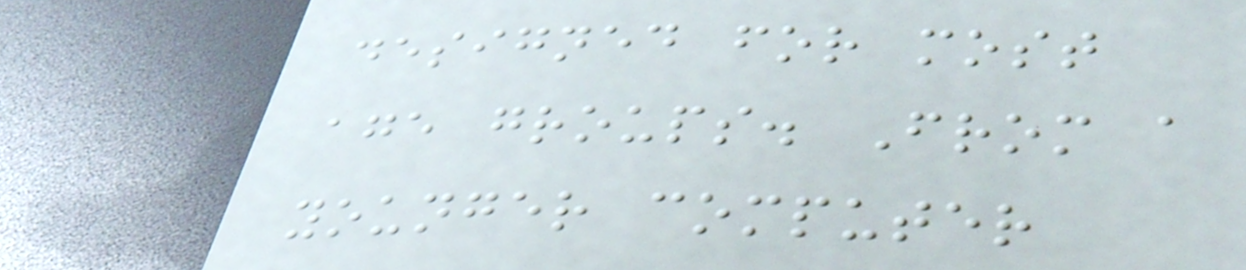designed for most
age groups. From a
younger computer
